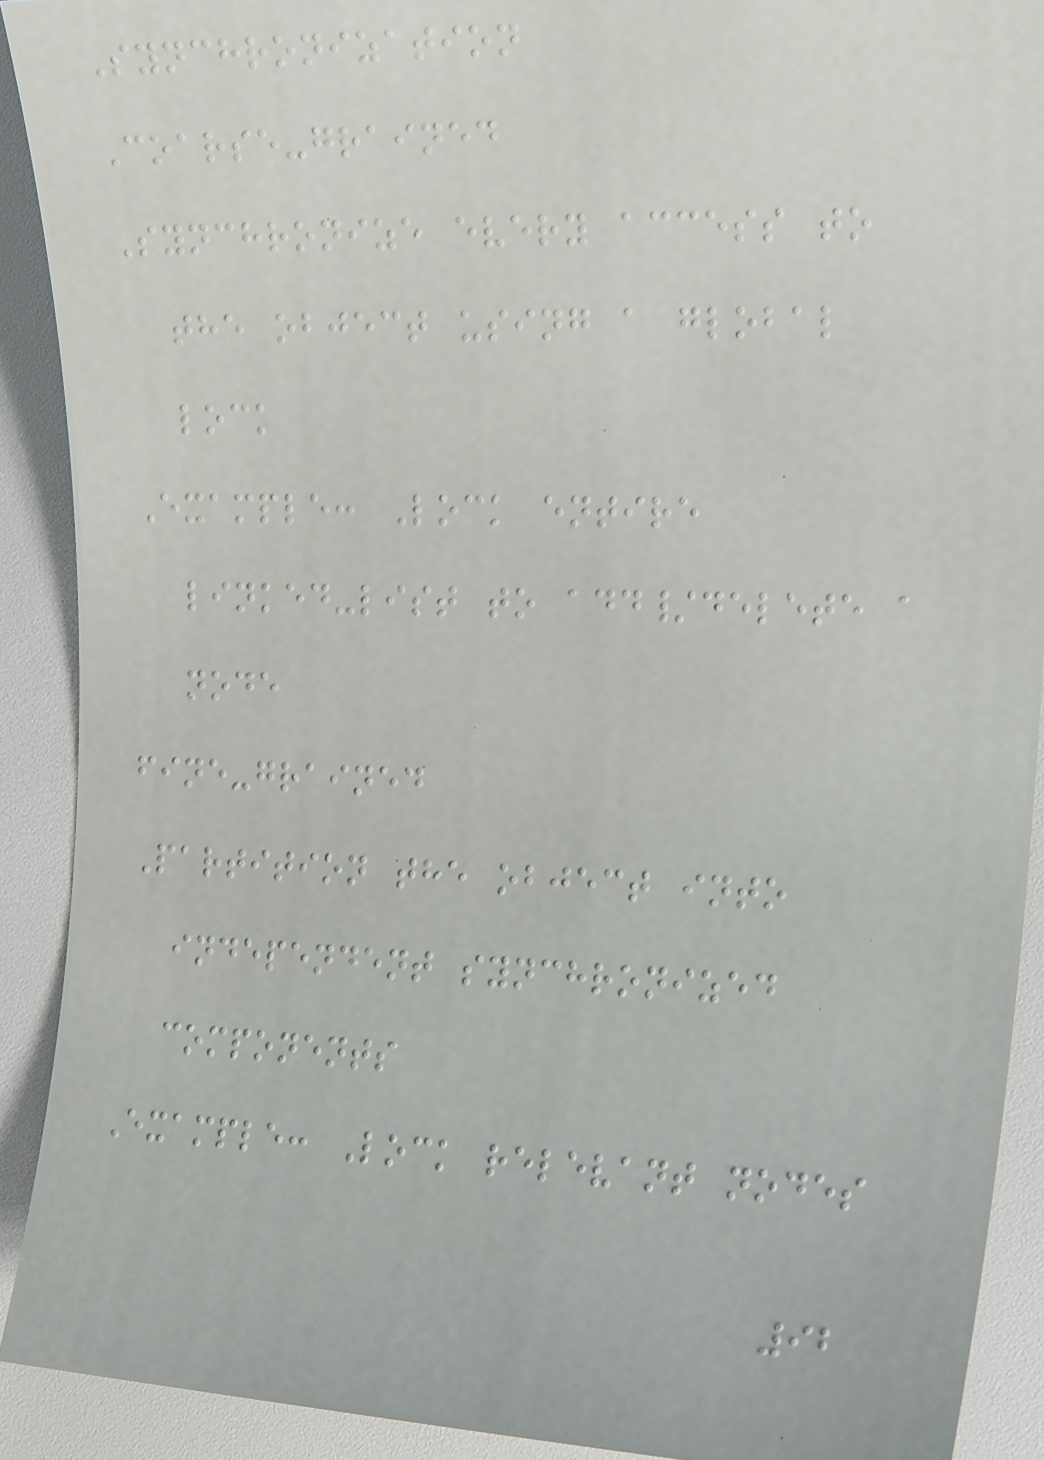Synchronization
Coarse-grained
Synchronize every access to
the object using a global
lock
Example: Lock entire
linked-list to add/delete a
node
fine-grained
Partition the object into
independent synchronized
components
Example: Lock relevant nodes
92
